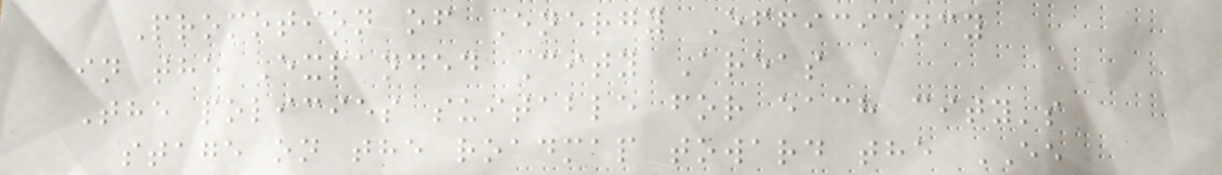Promotion of Energy Efficiency
in the Expanded City Areas
The policies suitable for each city's
stage on the roadmap toward the EE
